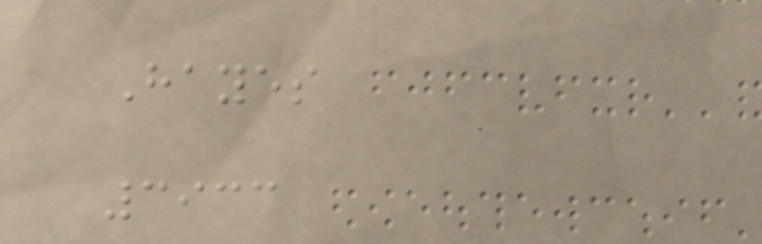Hayes
3933
